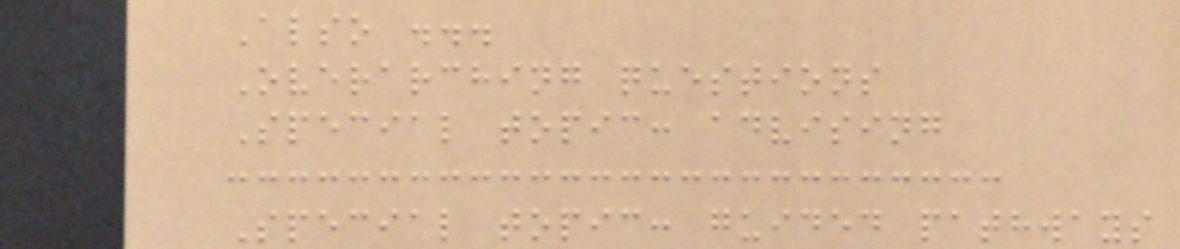Also ...
Overarching questions
Special topic: advising
Special topic: guided pathways
